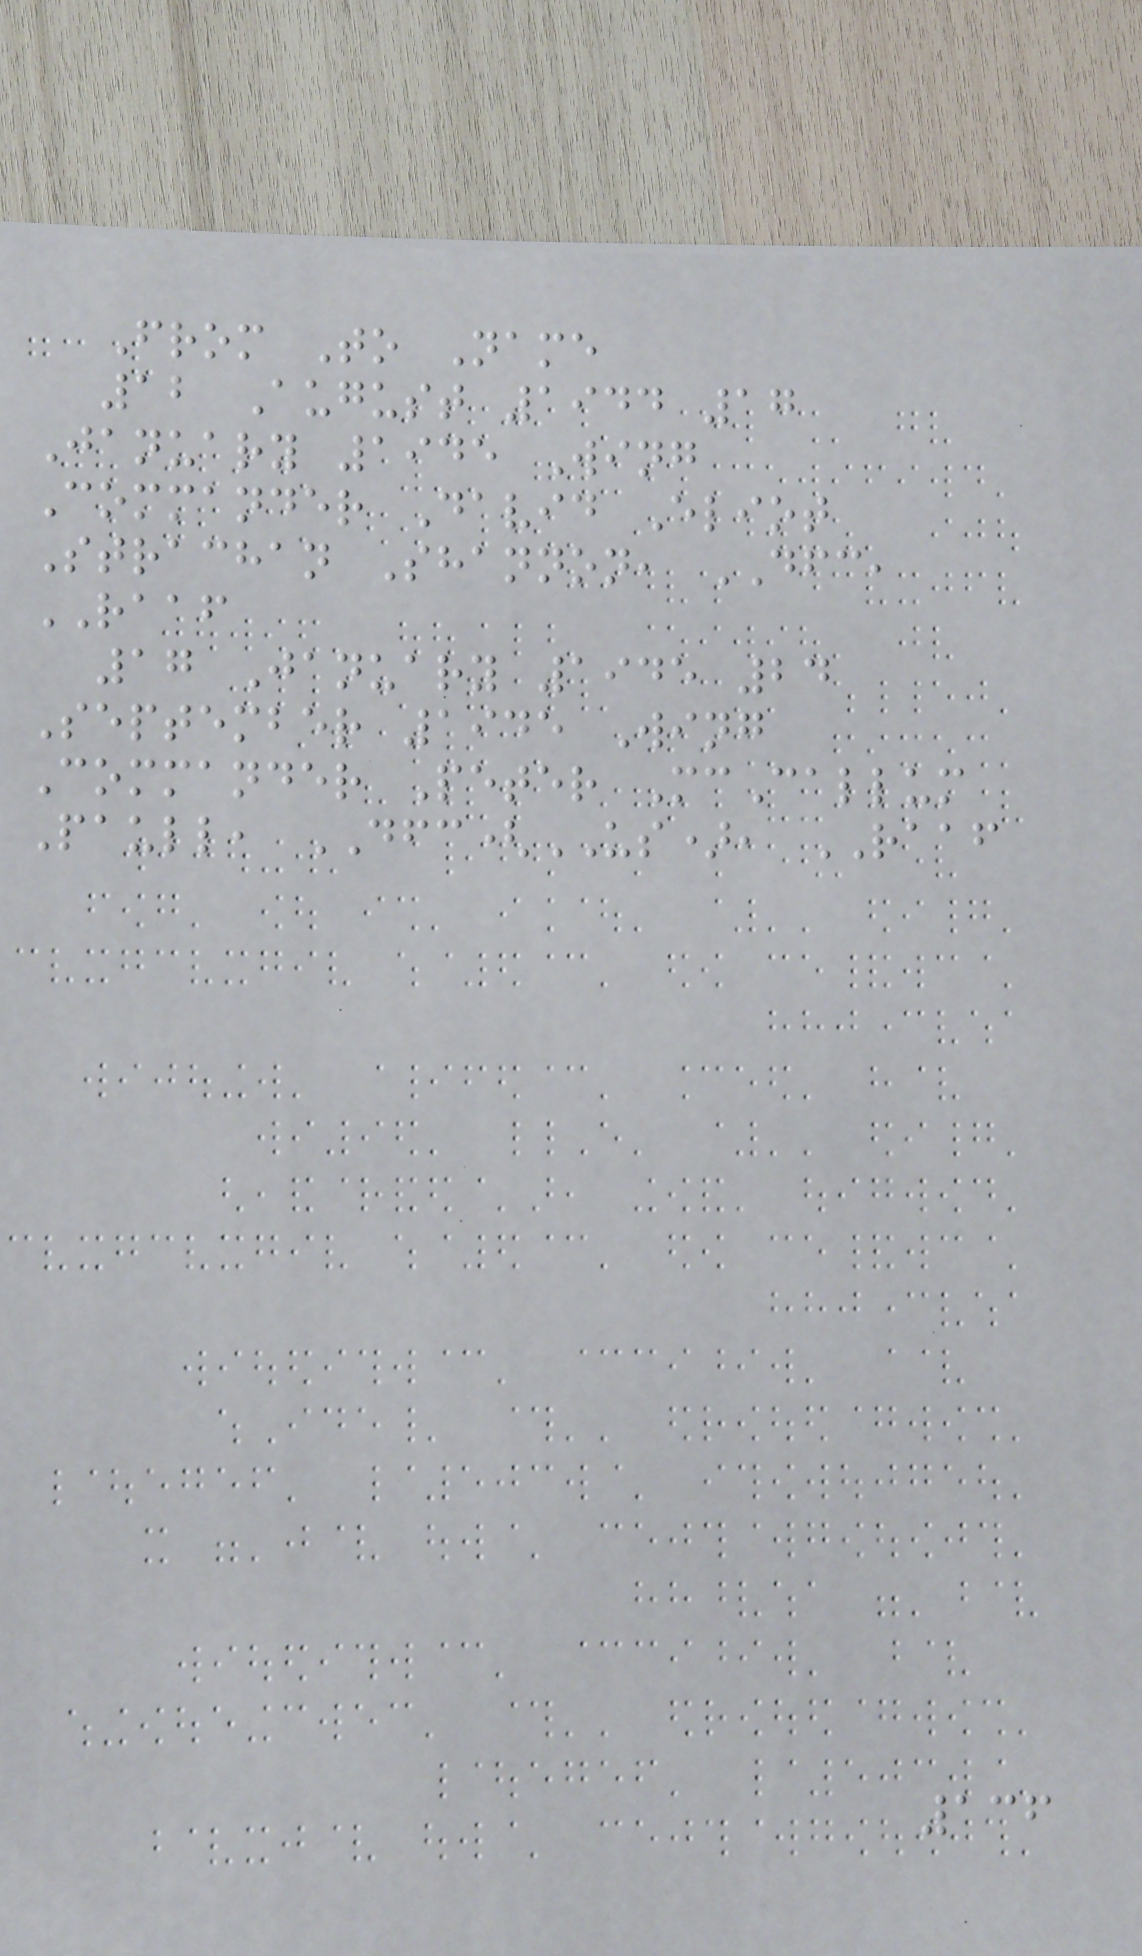From To Name
12 August 1944 17
January 1945 Wing
Commander David Eliot
Strachan Shannon, DFC,
RAAF
17 January 1945 24
September 1945 Wing
Commander Peter McCallum
Paull, DFC(US), RAAF
136
